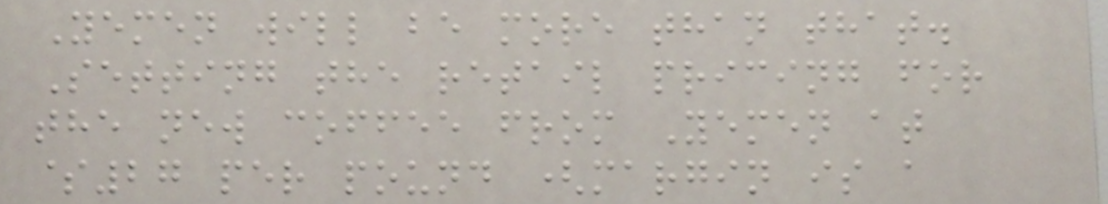Yemen will be more than that.
Setting the retail pricing for
the new coffee from Yemen at
$27 per pound (margin is a
